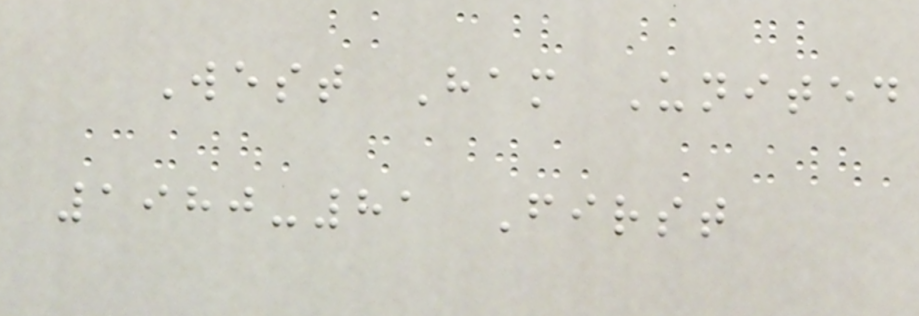West Ham United
1980-81 First
